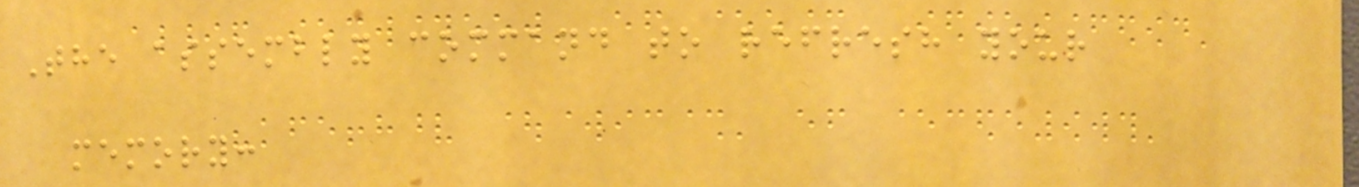The assembly command to refresh your
memory:
